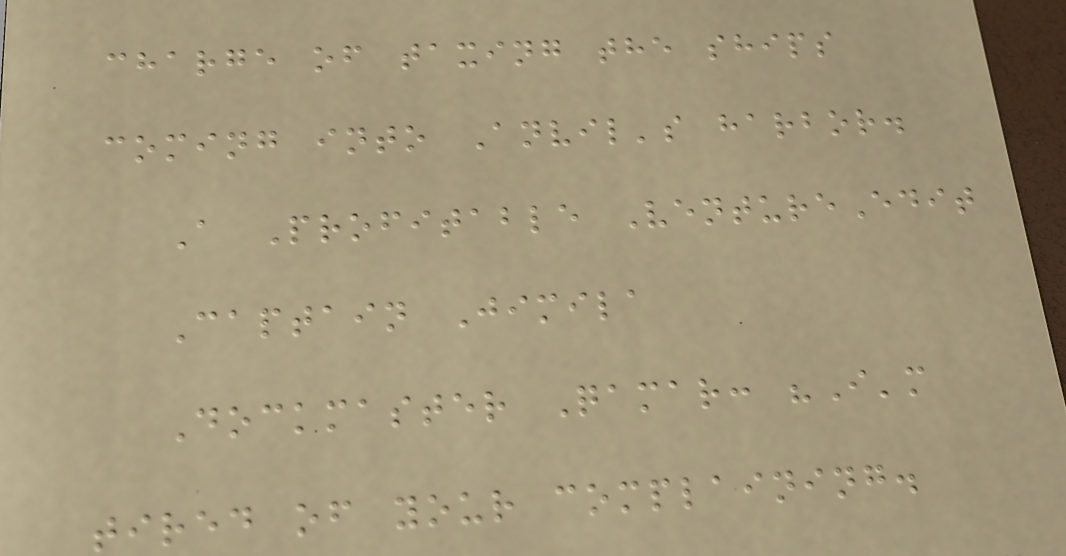charge of taxing the ships
coming into Anvil's harbor.
A Profitable VentureEdit
Captain Jimila
Dockmaster Qamar: "I'm
tired of your complaining.
